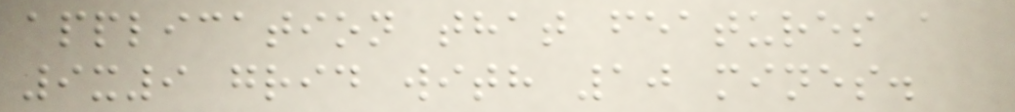application that features a
9x9 grid with 10 mines.
